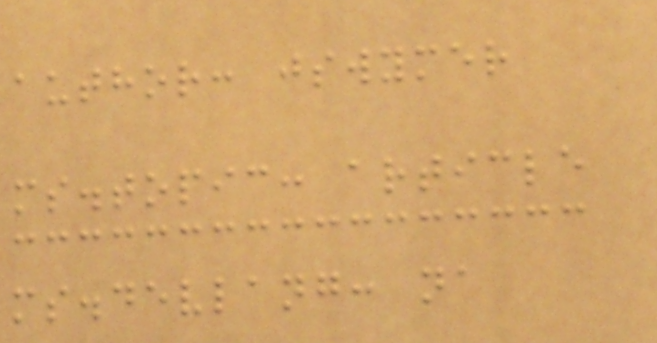author: jswymer
ms.topic: article
ms.devlang: na
